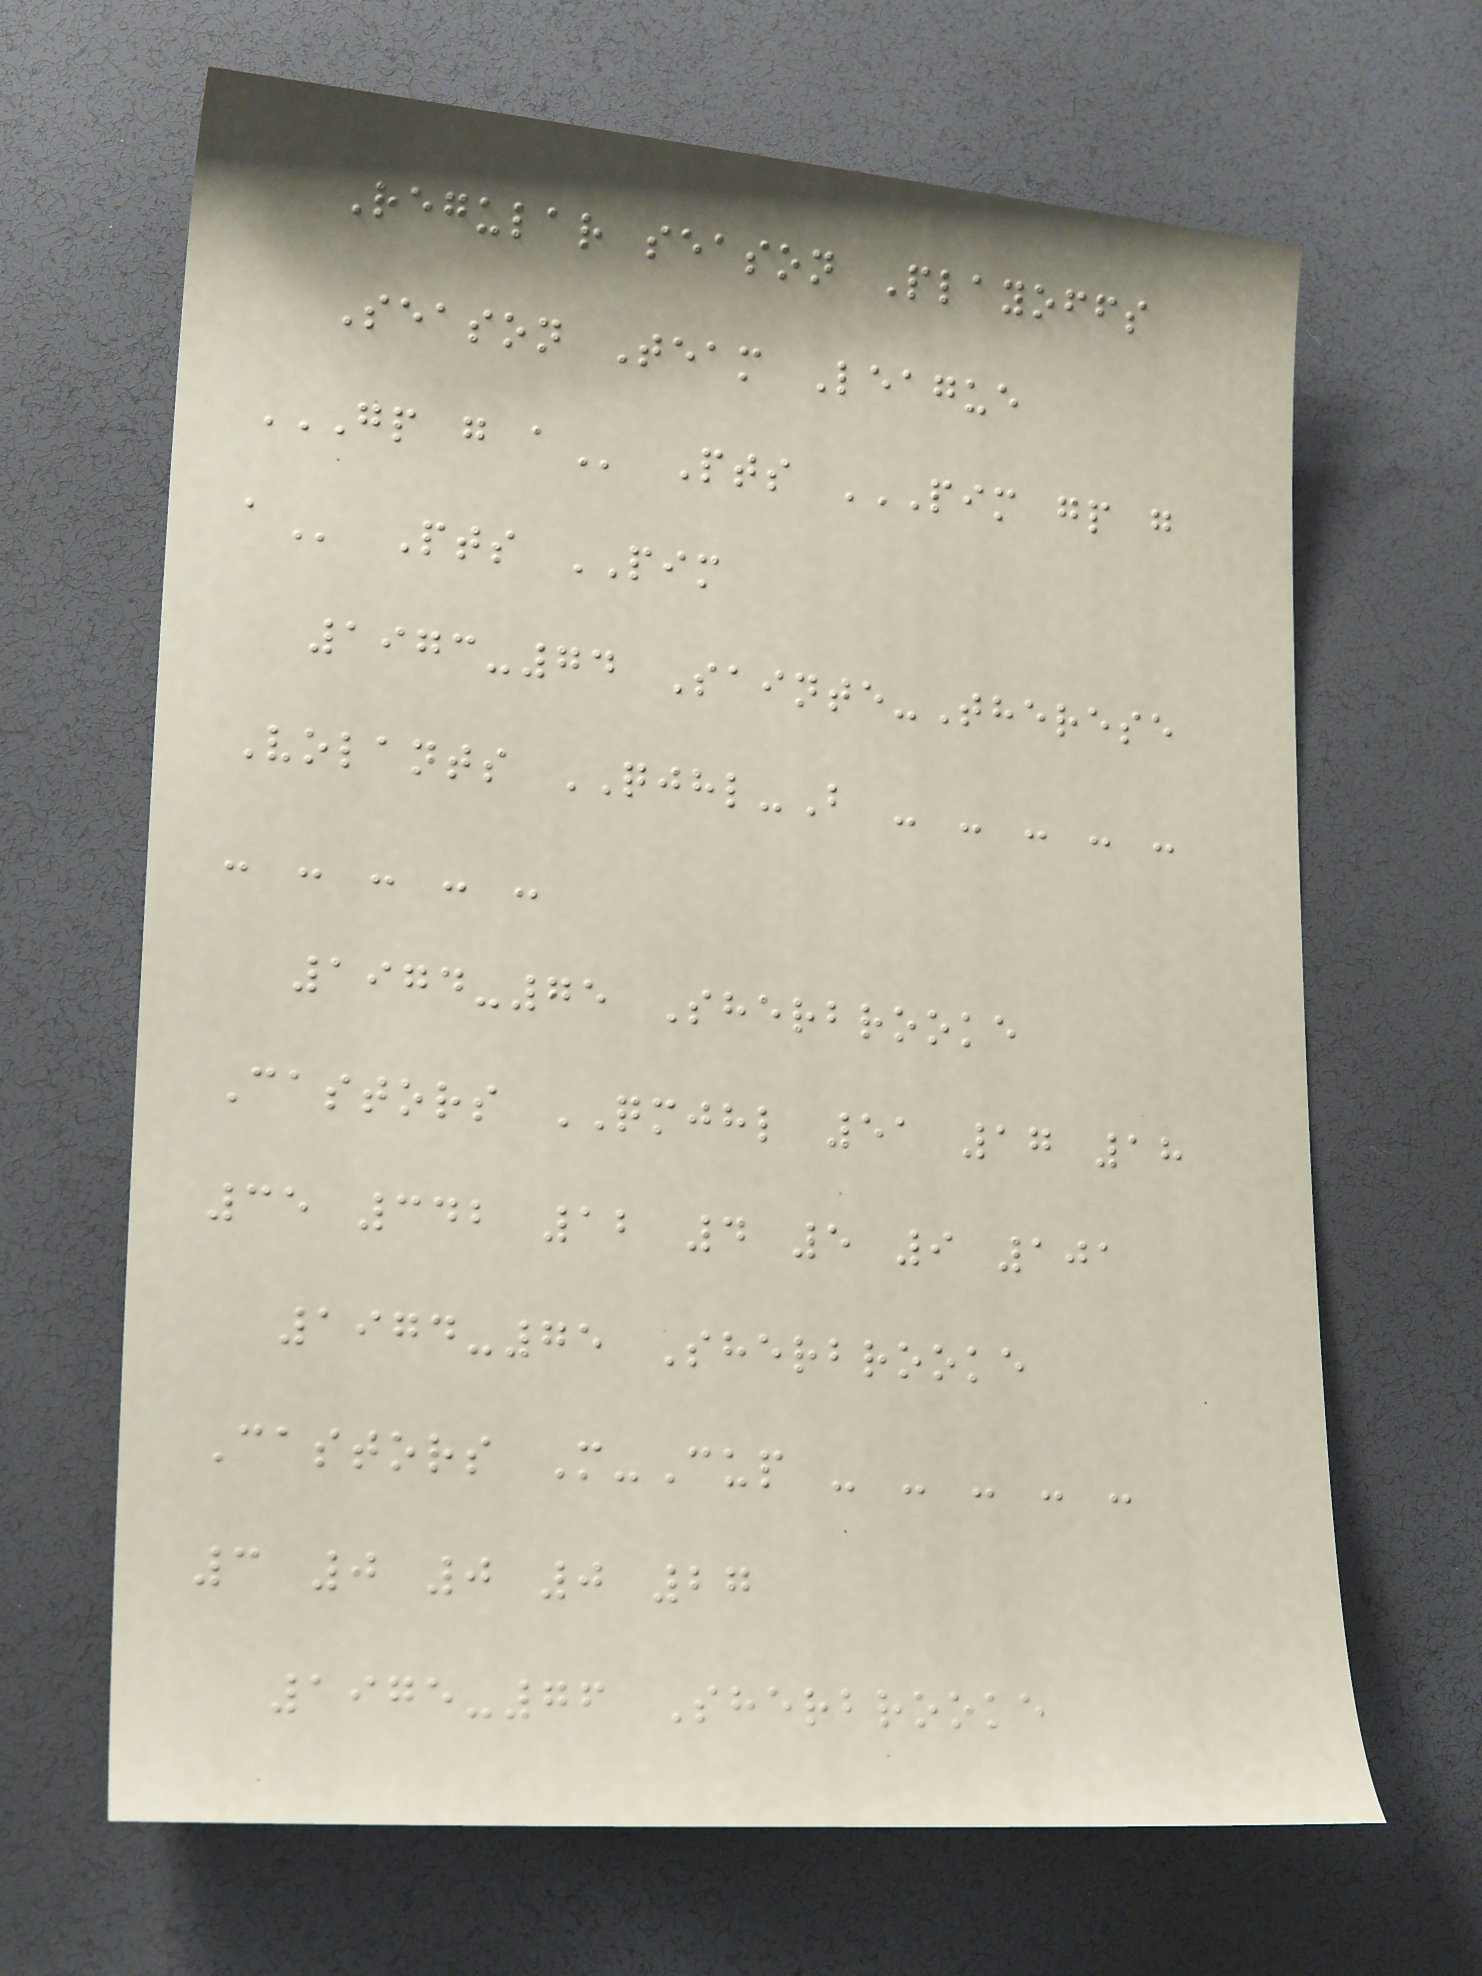Regular season Playoffs
Season Team League
GP G A Pts PIM GP G
A Pts PIM
1973-74 Sainte-Therese
Volants QJHL-B - - - - -
- - - - -
1974-75 Sherbrooke
Castors QMJHL 51 17 18
35 342 12 4 5 9 101
1974-75 Sherbrooke
Castors M-Cup - - - - -
3 0 0 0 27
1975-76 Sherbrooke
